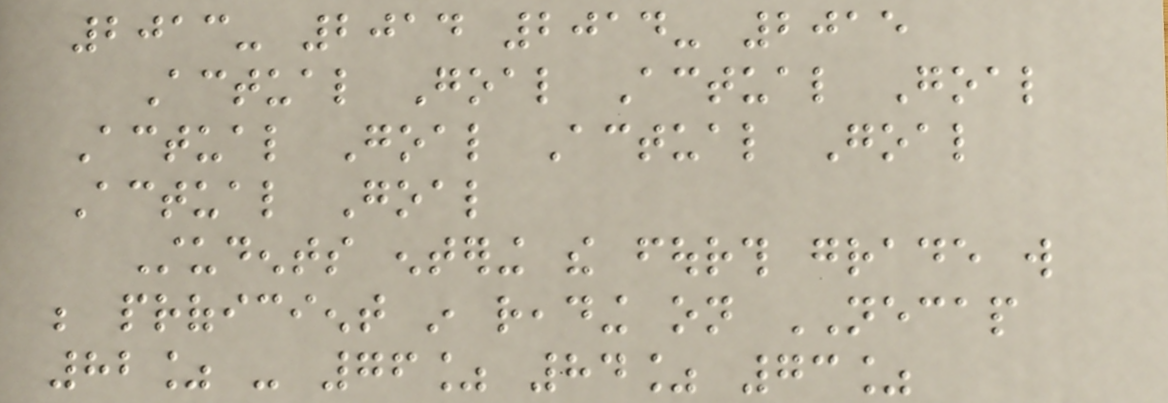2013- 2014 2014- 2015
Actual Goal Actual Goal
Actual Goal Actual Goal
Actual Goal
Students entering the fourth grade will
be proficient in reading on NECAP
82% - 76% 84% 73%
